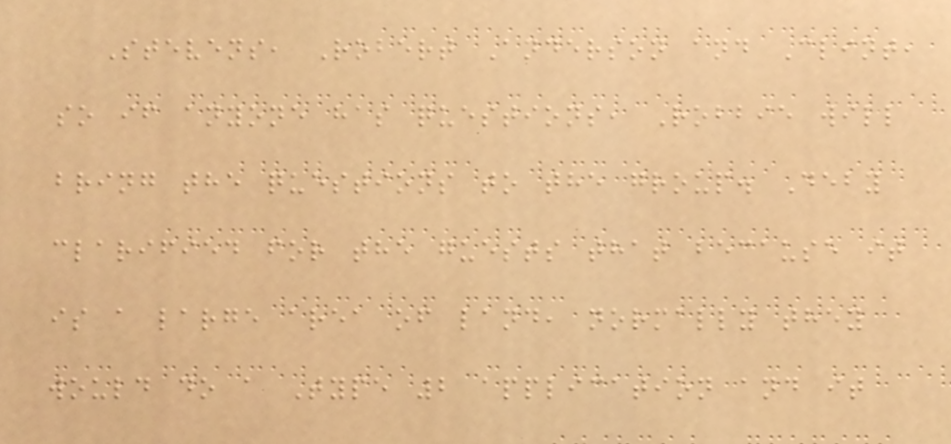Stevens, Robert Anderson and Clint,
so if anyone has questions, Robbie will
bring the questions to the group. Deby
clarified for the guests that because it
is a large area of land, normally they
would do a Type 2 application and it
